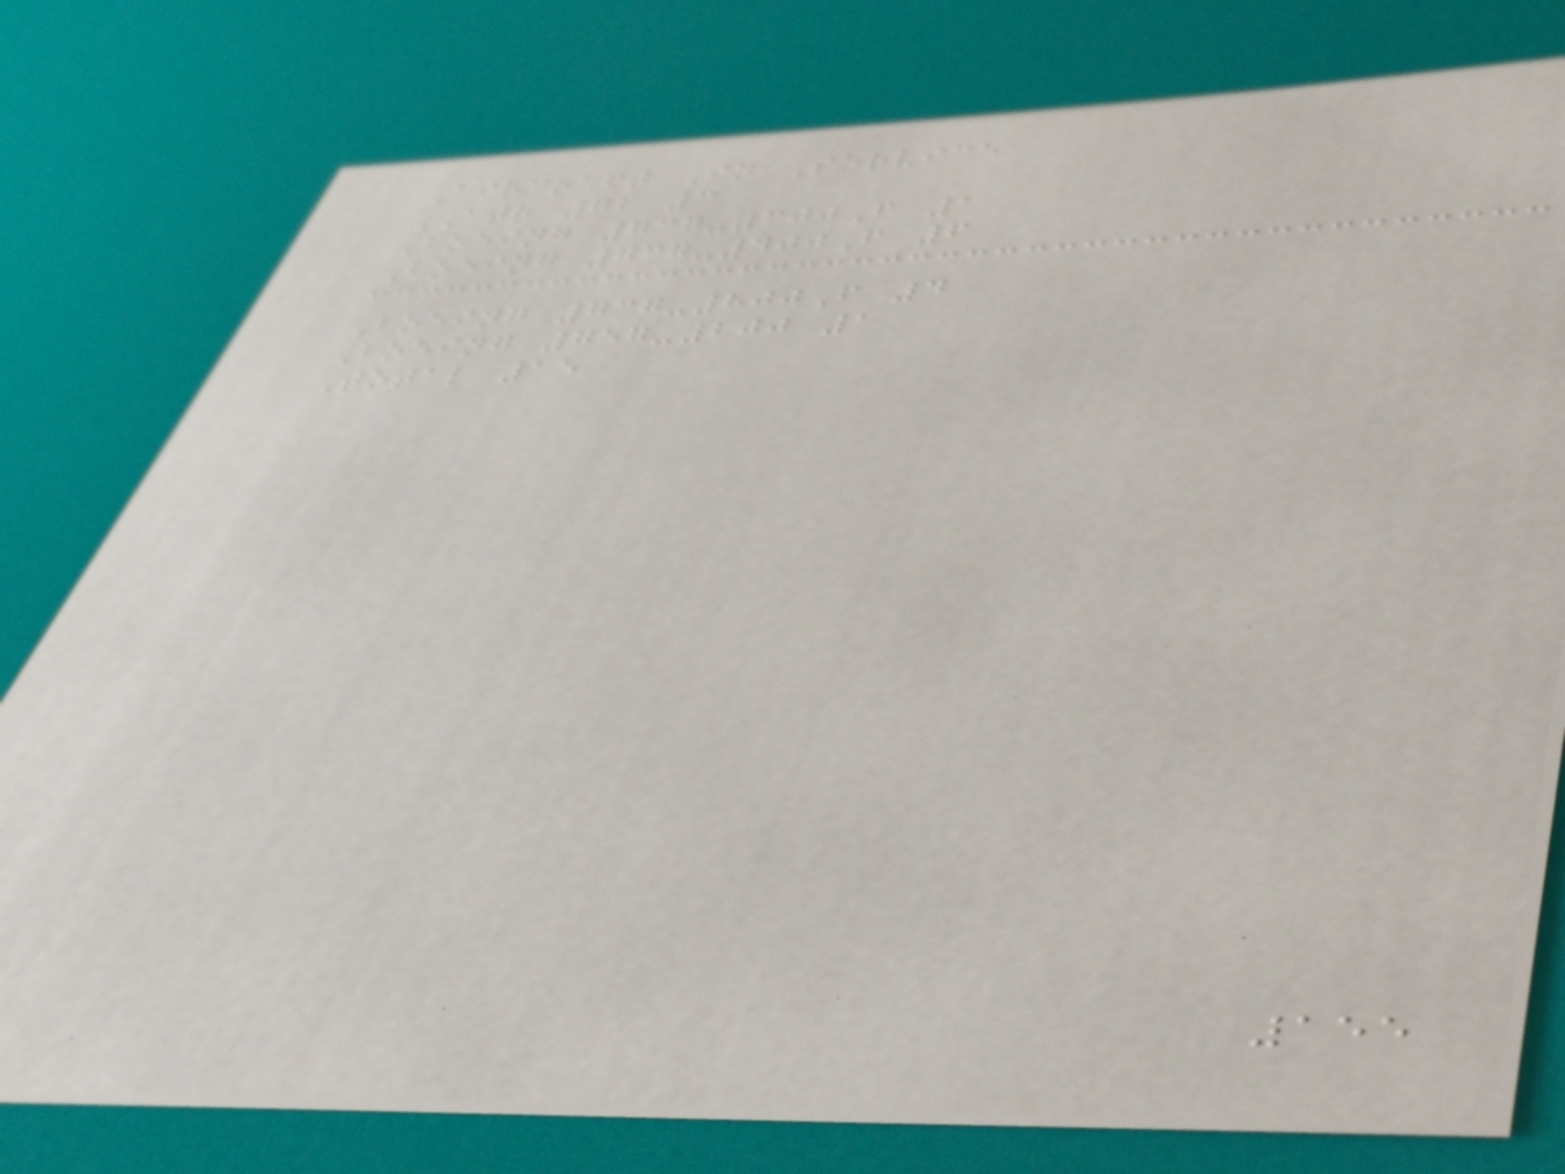Aircraft In Service
ATR 72 3
Boeing 737-300F 1
Boeing 737-400F 6
Boeing 737-800F 4
Boeing 757-200 1
Total 15
155
